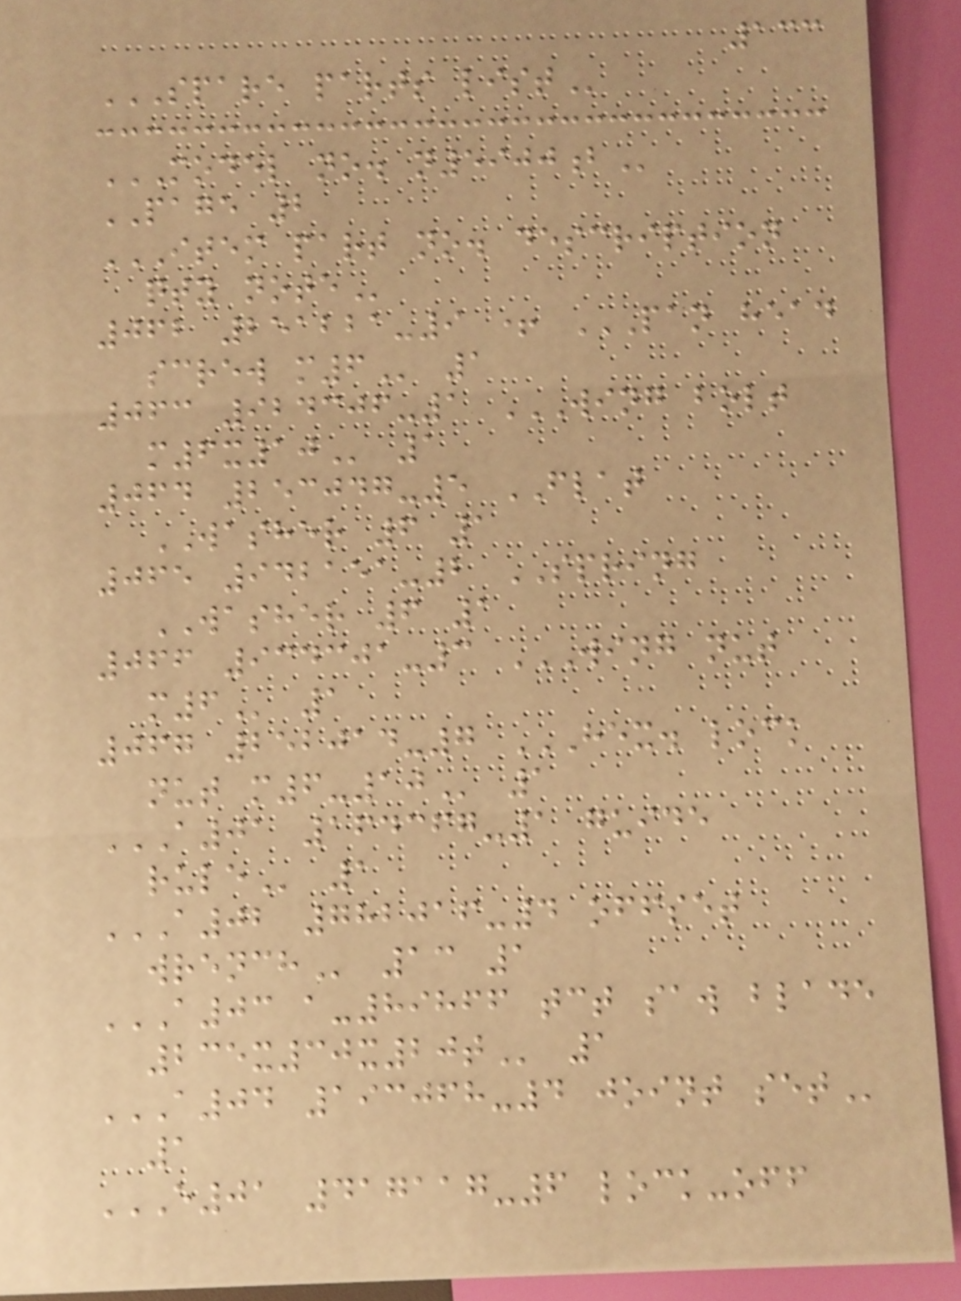133
SPARE PARTS LIST
MODEL NO. N5900B
PAGE 2
ITEM PART NO. DESCRIPTION
QTY NOTE
062 251221-9 + PAN HEAD
SCREW M6 1
063 924306-1 WING BOLT
M6X10 1
064 253047-5 FLAT
WASHER 6 1
065 942151-2 SPRING
WASHER 6 1
066 934301-3 WING NUT
M6 1
067 252014-7 HEX. LOCK
NUT M6-10 1
A01 164367-1 GUIDE
RULE 1
A02 782016-4 OFFSET
WRENCH 13 1
A03 A-89866 TCT SAW BLADE
235X30X20T 1
A04 193068-4 JOINT SET
1
E01 417117-6 LOCK-OFF
